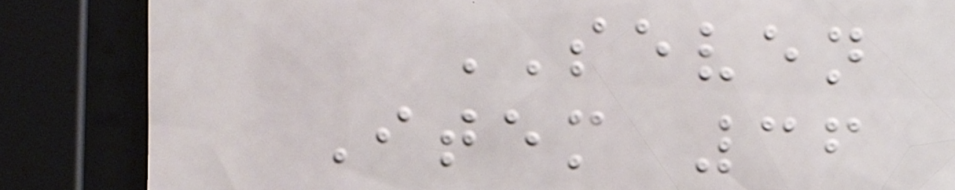SEVEN
Item 36
